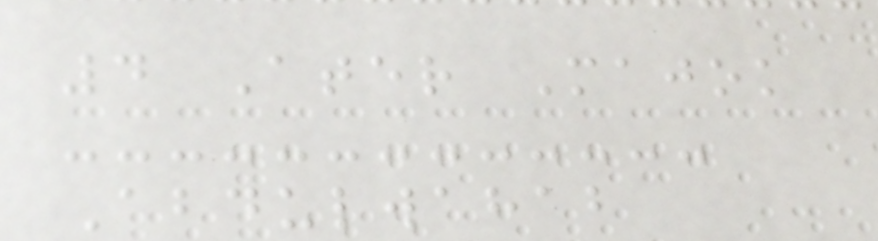4 Ater Majok
Abdulwahab
